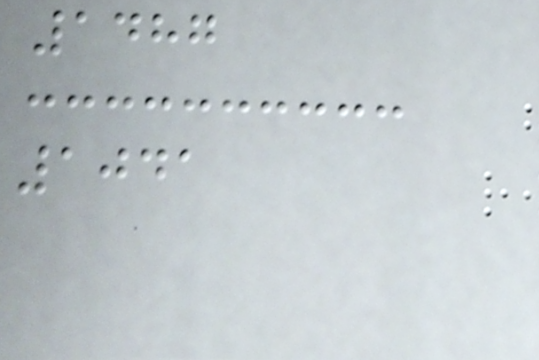1487
1041
